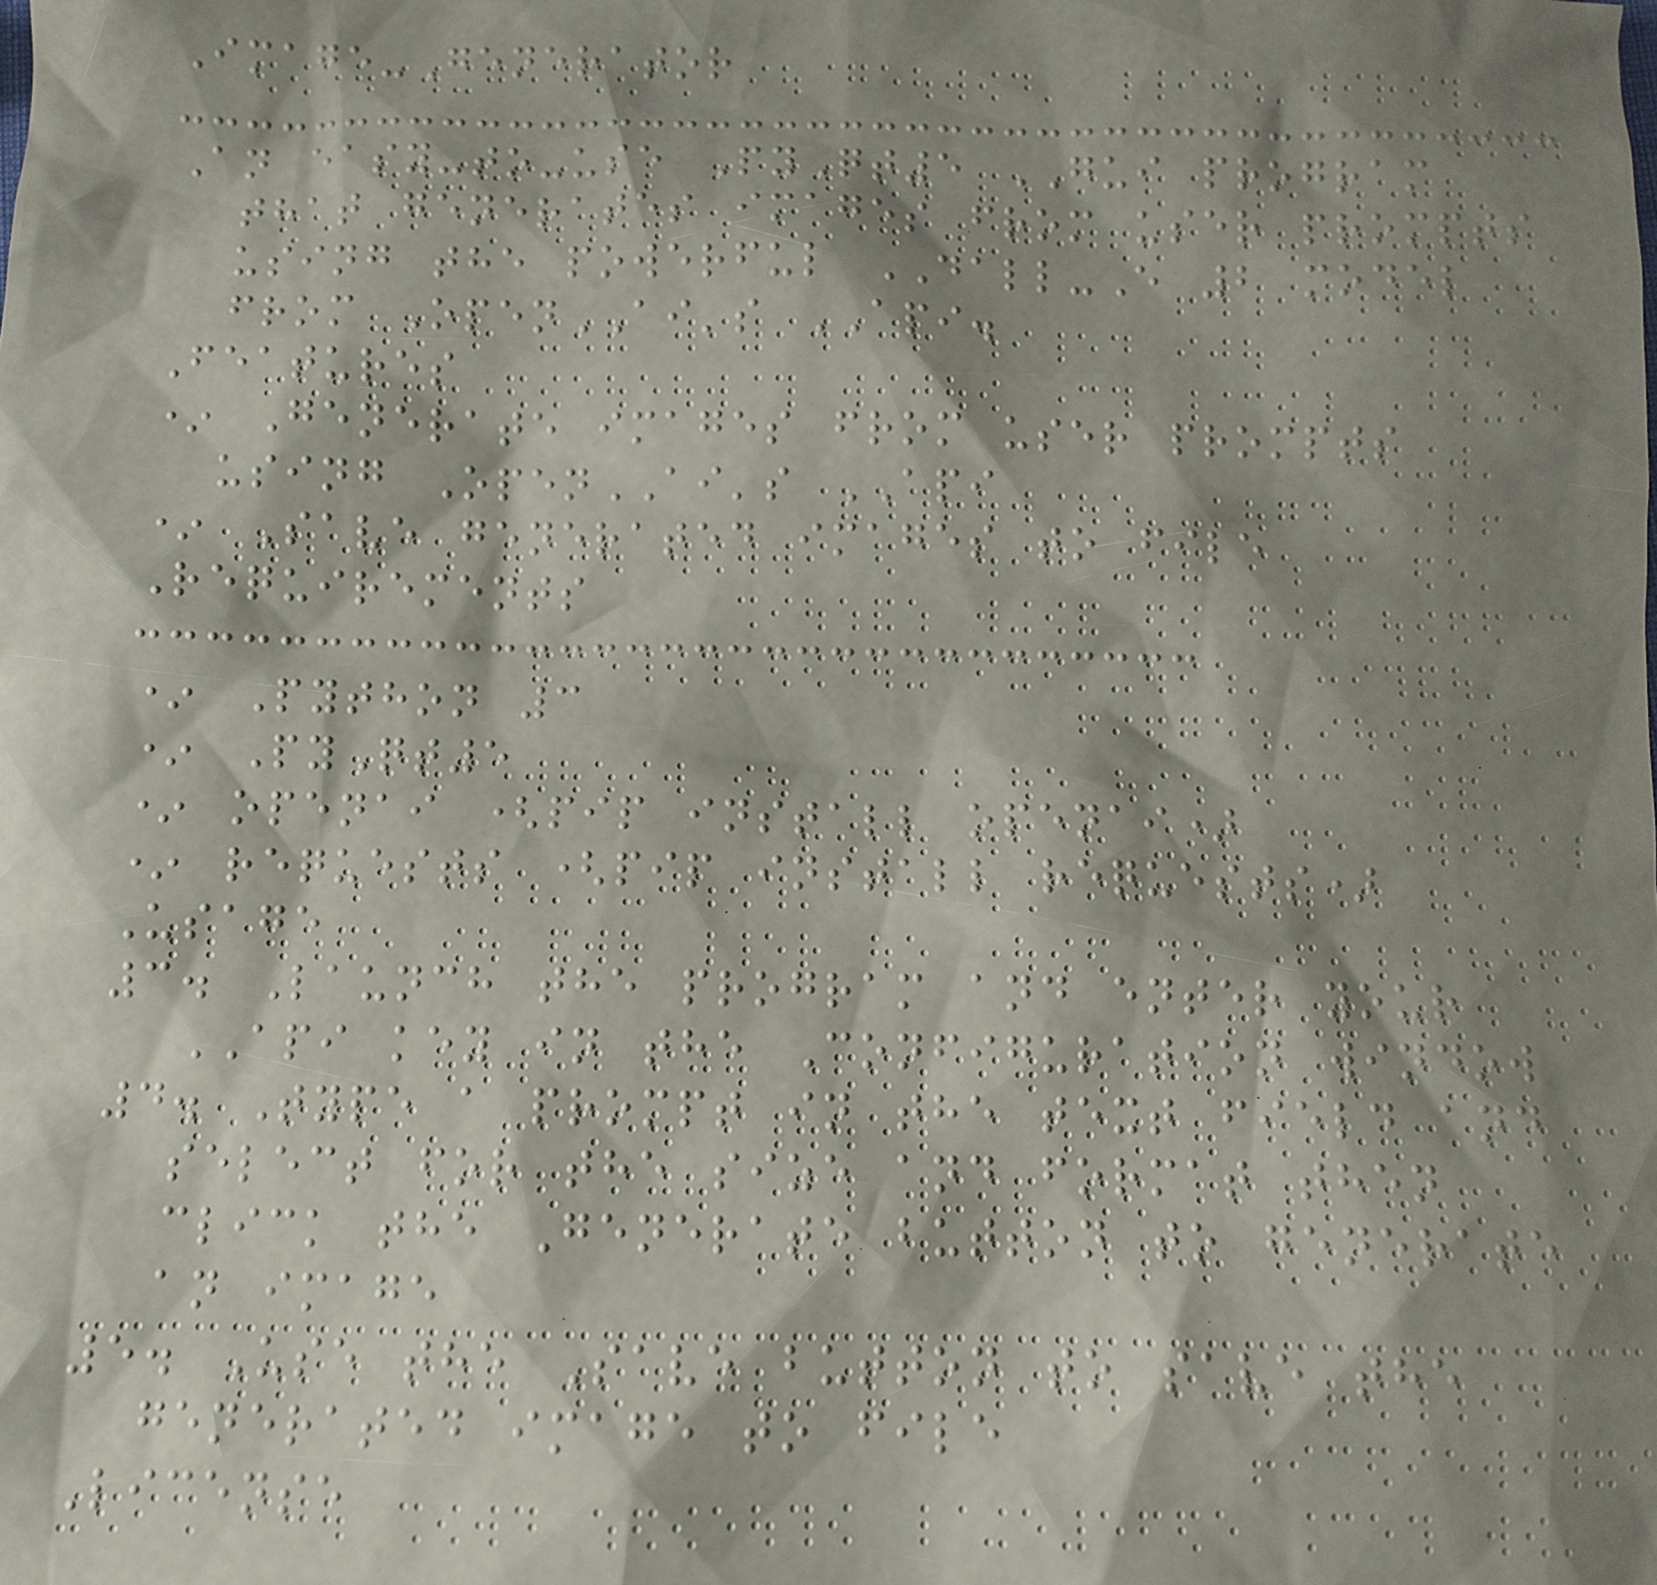Image-Generator
An easy-to-use PyQt5 GUI program
that generates images from user prompts
using the powerful DALL-E 2 model
from OpenAI's API.
Features
* Generate images from user prompts
using OpenAI's API
* Save generated images to file
Requirements
* Python 3
* PyQt5
* openai (pip install openai)
* requests (pip install requests)
Usage
3. Launch the program and enter your
API key in the Configuration window
4. Type a prompt in the text field and
select for the size and format then
click the Generate button to generate
an image
5. Use the Save button to save the
generated image to file
License
